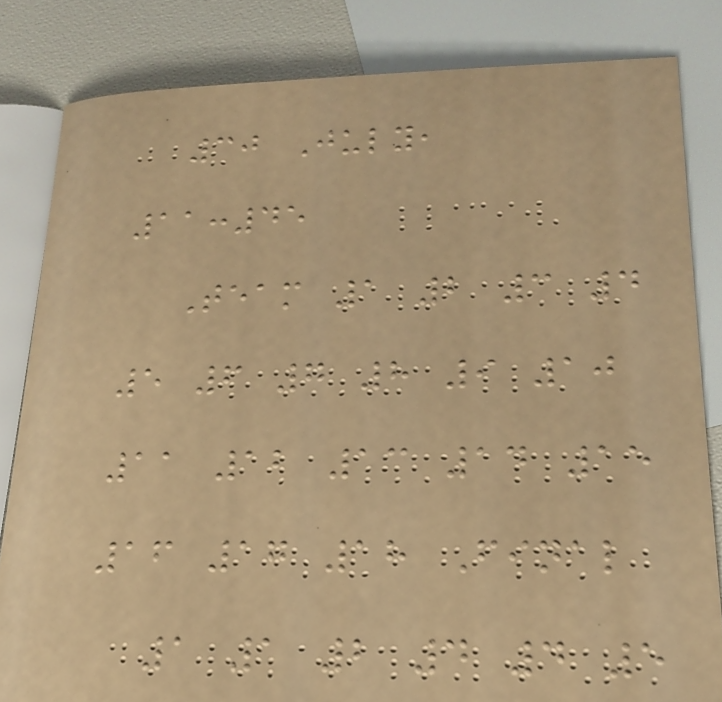30 July,
11:45
Team 1 2 3 4
5 6 7 8 9 10
11 12 13 14 15
16 17 18 Final
1 1 2 4 4 5
